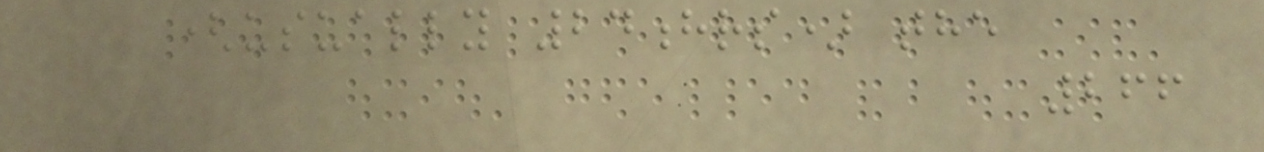(usually 24hrs) the
266
